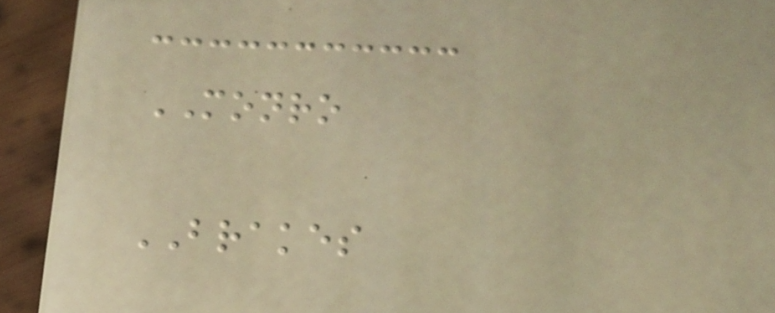MONRO
BRAKES
